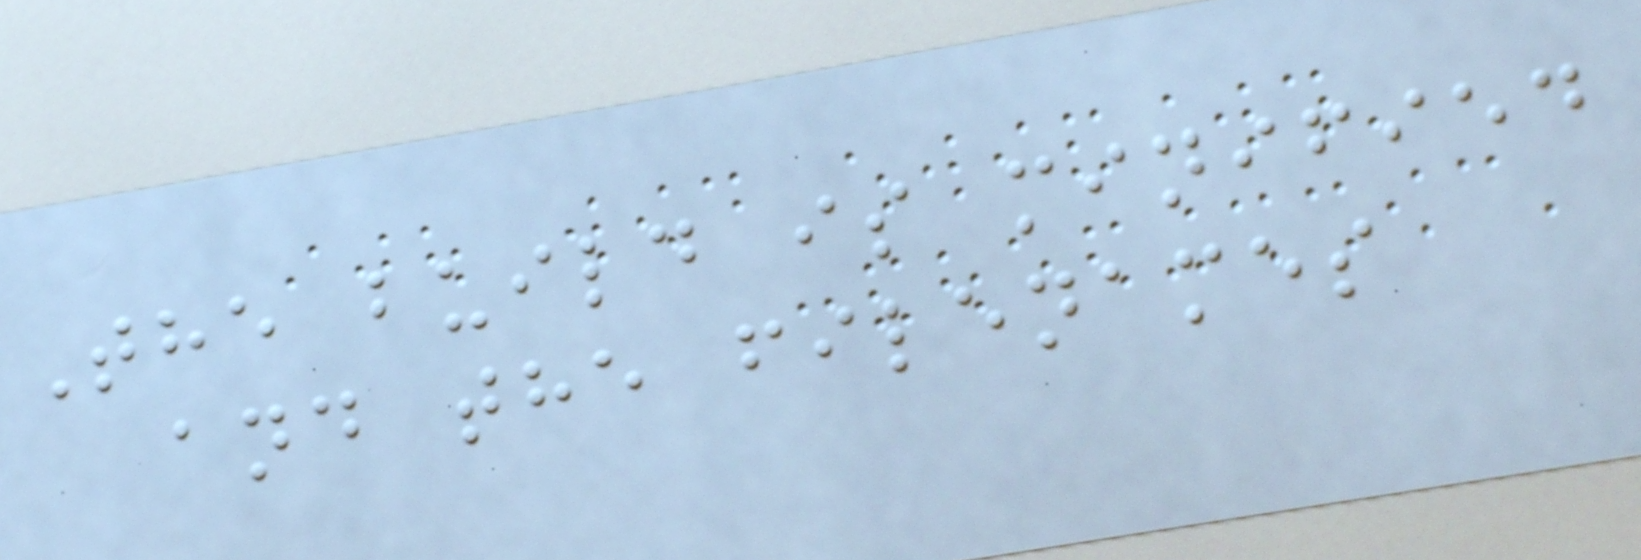The build is minified
and the filenames
